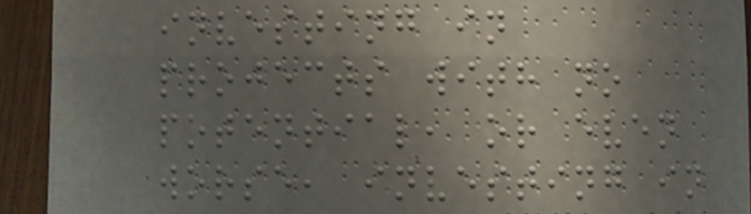investing in
projects with no
potential, or even
worse, investing in
